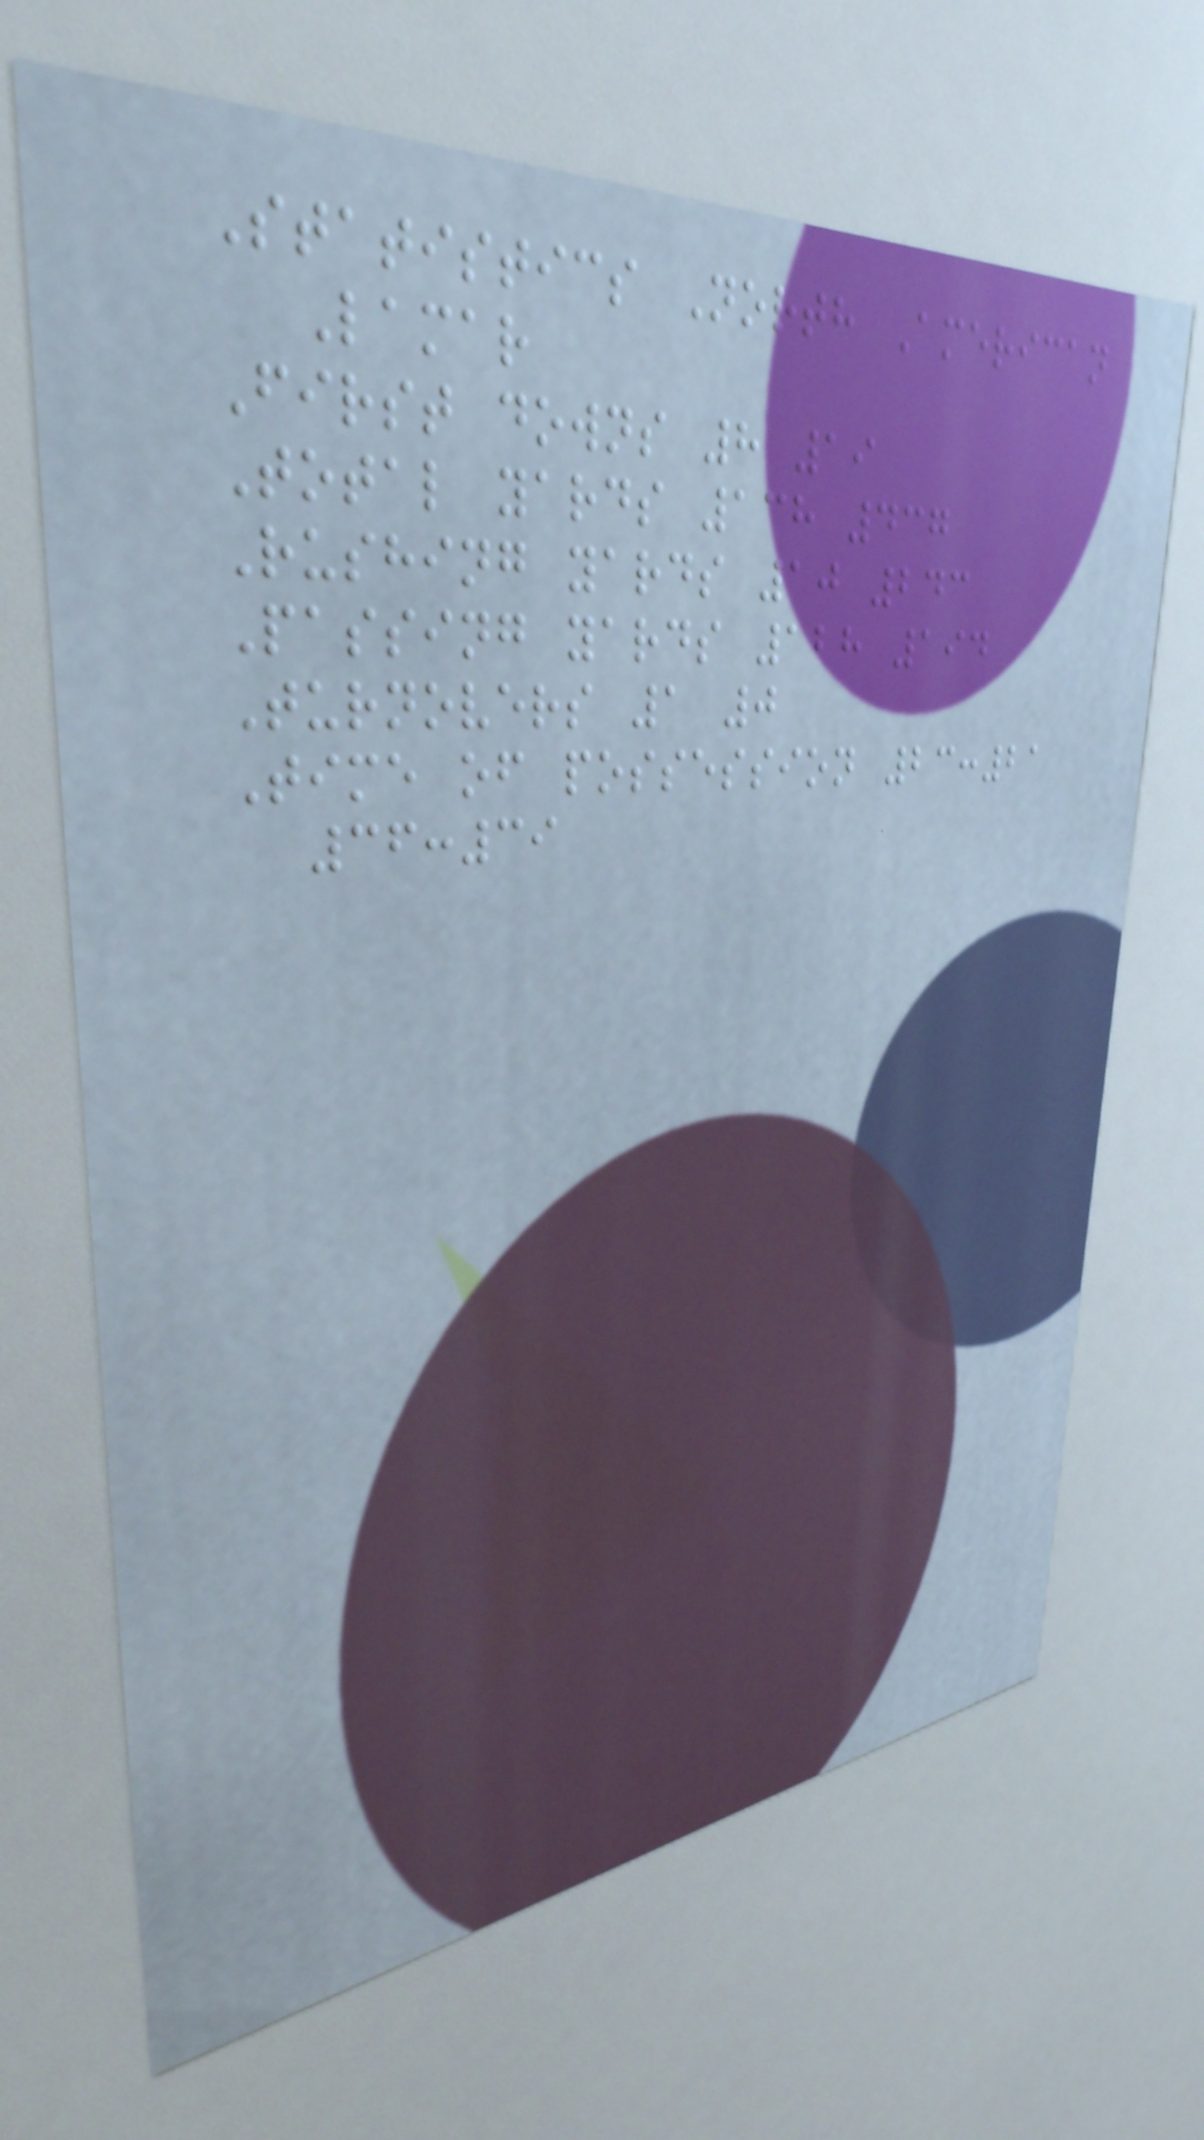Statistics North American
Lamar
First downs 8 19
Total yards 138 437
Rushing yards 10 243
Passing yards 128 194
Turnovers 1 0
Time of possession 23:21
36:39
